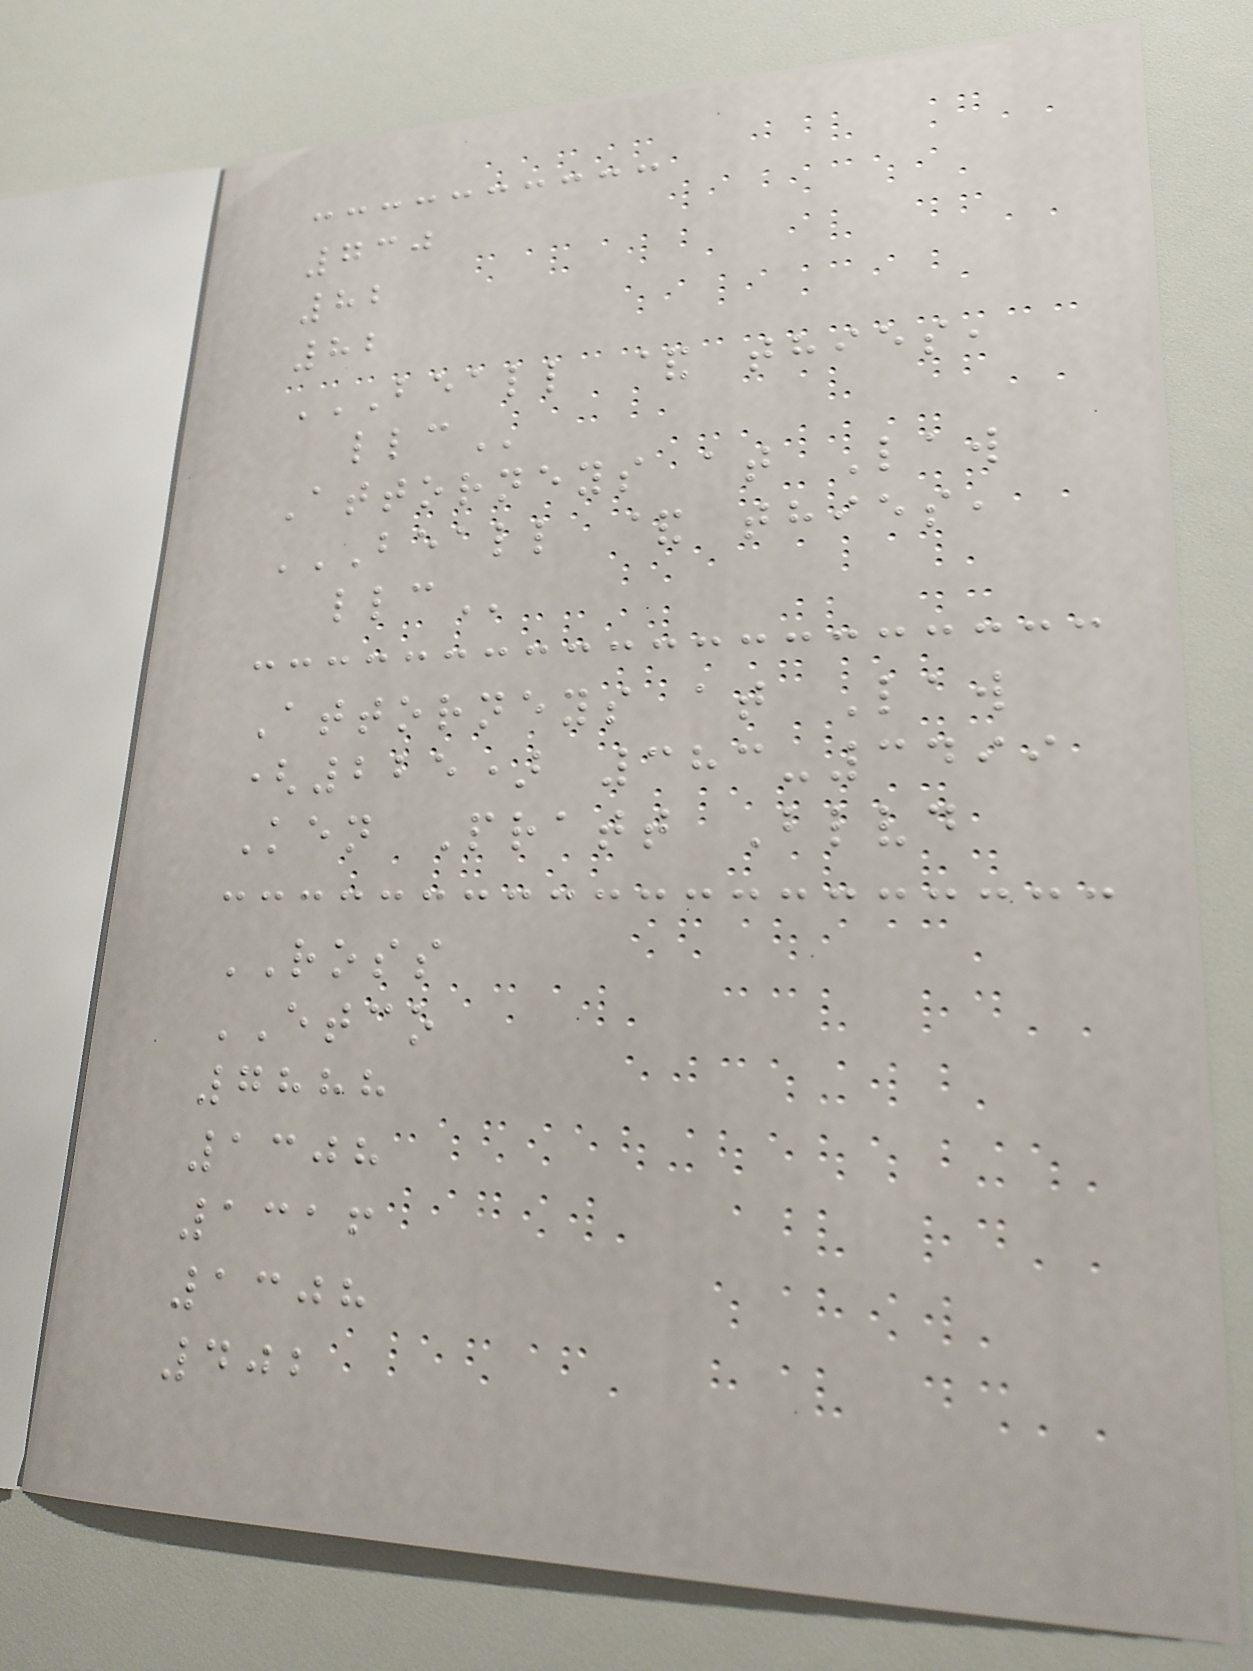730
82
82
BEALL & THIES,
LLC
Attorneys at Law
BEALL & THIES,
LLC
Attorneys at Law
(225) 383-3499
Ken Pratt Blvd
ROSS
ETCO
7888
1308
1316
1308
402
